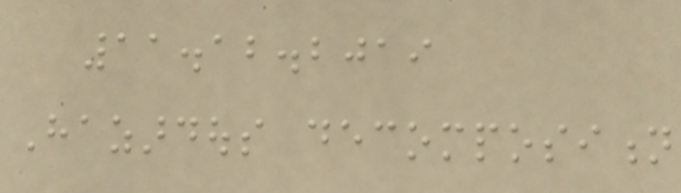11.12.2019
Hazardous decomposition
